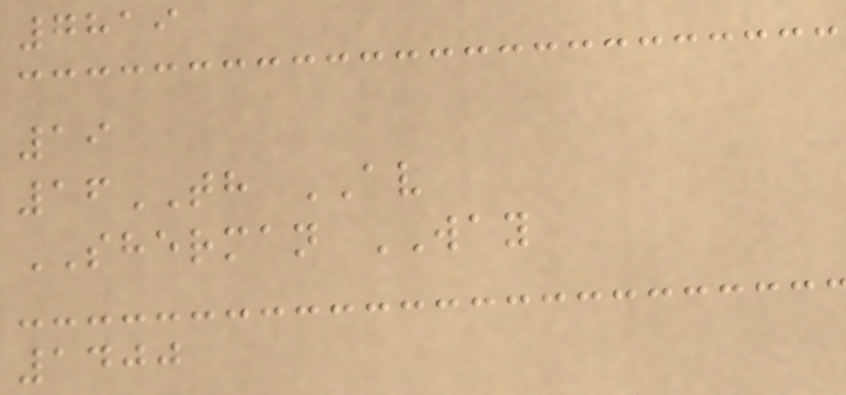7819
19
16TH AV
SHERMAN WAY
1400
